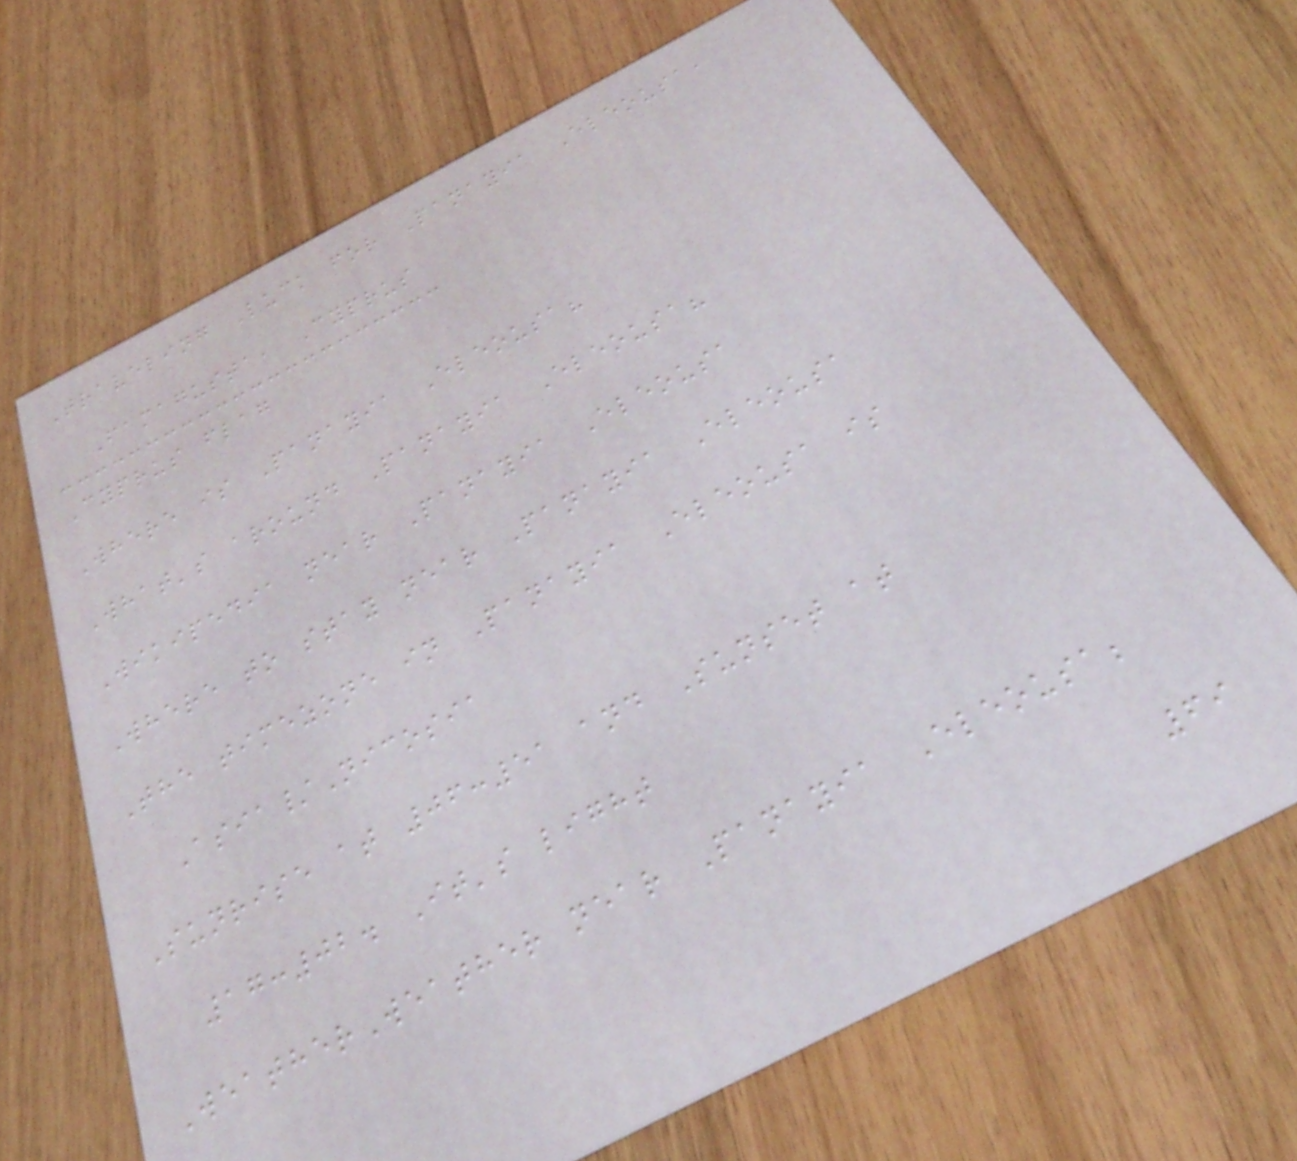Traveling Luck for Panayia Eleousa,
Famagusta, Cyprus
Cyprus flag
Where is Panayia Eleousa?
What's around Panayia Eleousa?
Wikipedia near Panayia Eleousa
Where to stay near Panayia Eleousa
The timezone in Panayia Eleousa is
Asia/Nicosia
Sunrise at 06:51 and Sunset at
17:02. It's light
WeatherWeather near Panayia Eleousa;
69
